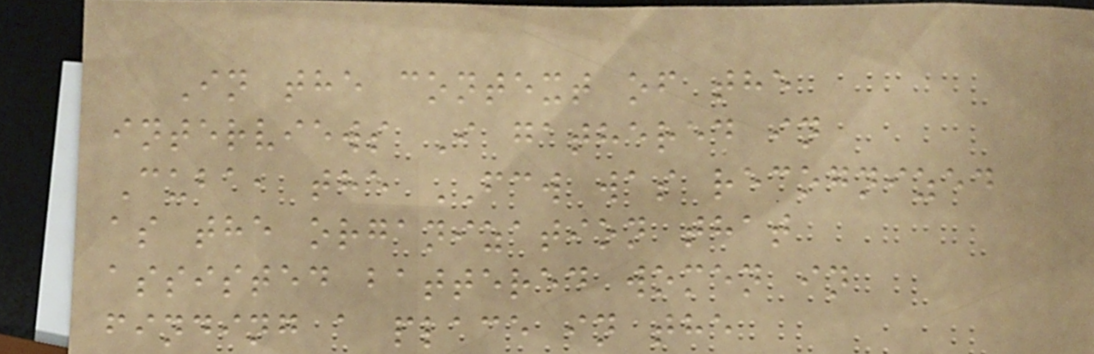In the context of the
interviews I gathered in
Cuba, the FCW was recognized
as the organization that
assisted battered women in
finding a place in the
